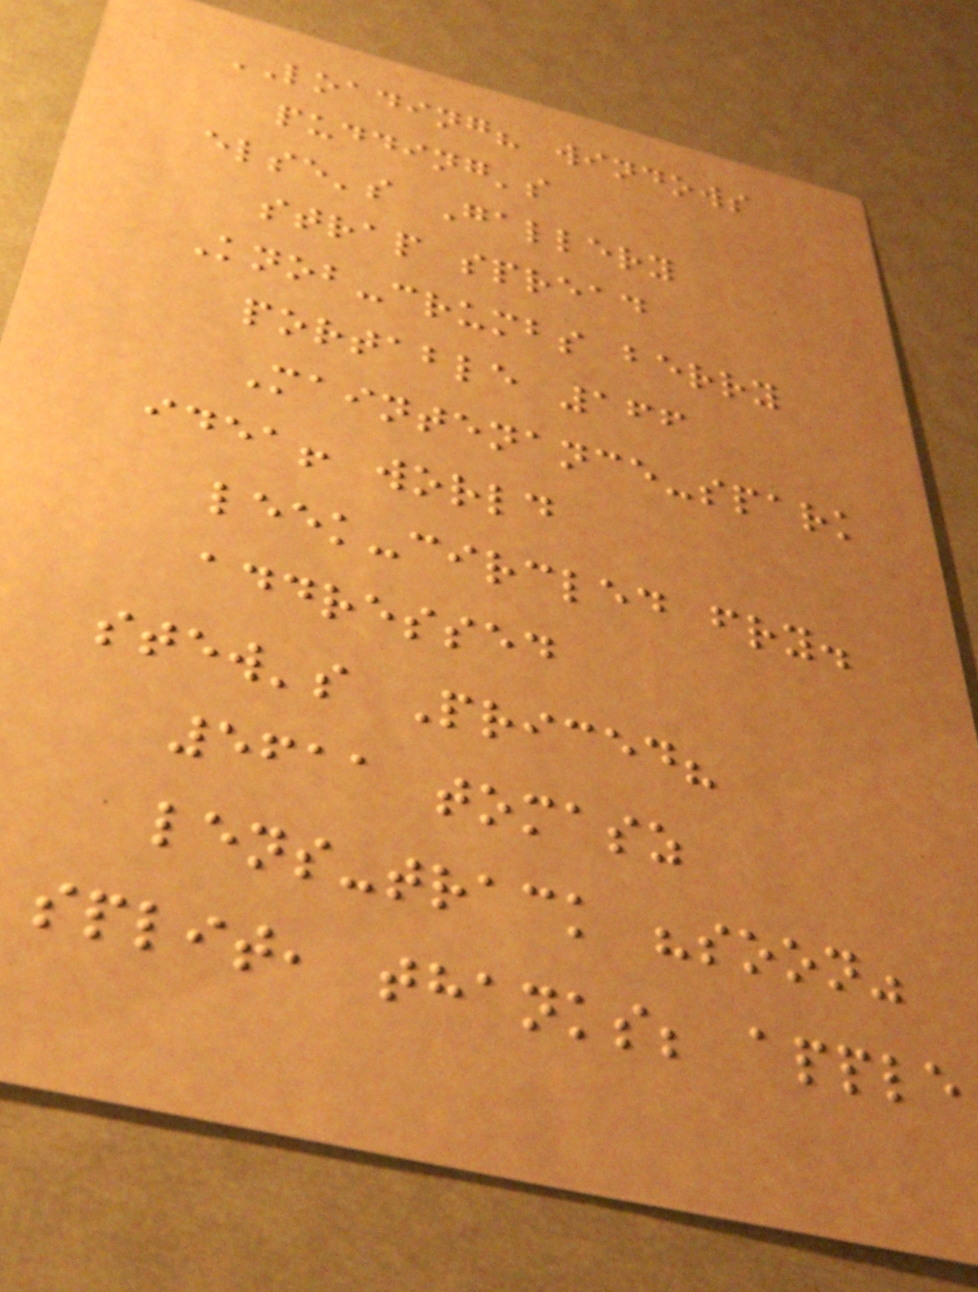LOADING? windows
pudding's
else's Gallery
strap spread
Knob-crumbs berry
portable 166
Maintenance-spark
idea! world
leek-circled fry.
addressed
stew's Priced?
5611 tomasz
lens-track "soon"
split, thanks; apple
